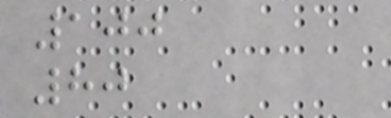100
80
